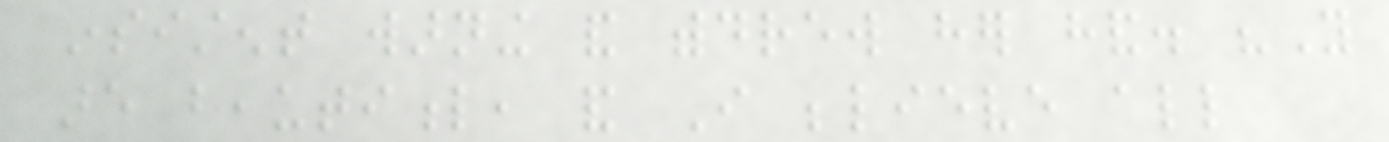insistent warning and withdrew her hand. "You
are beautiful, and I believe all
